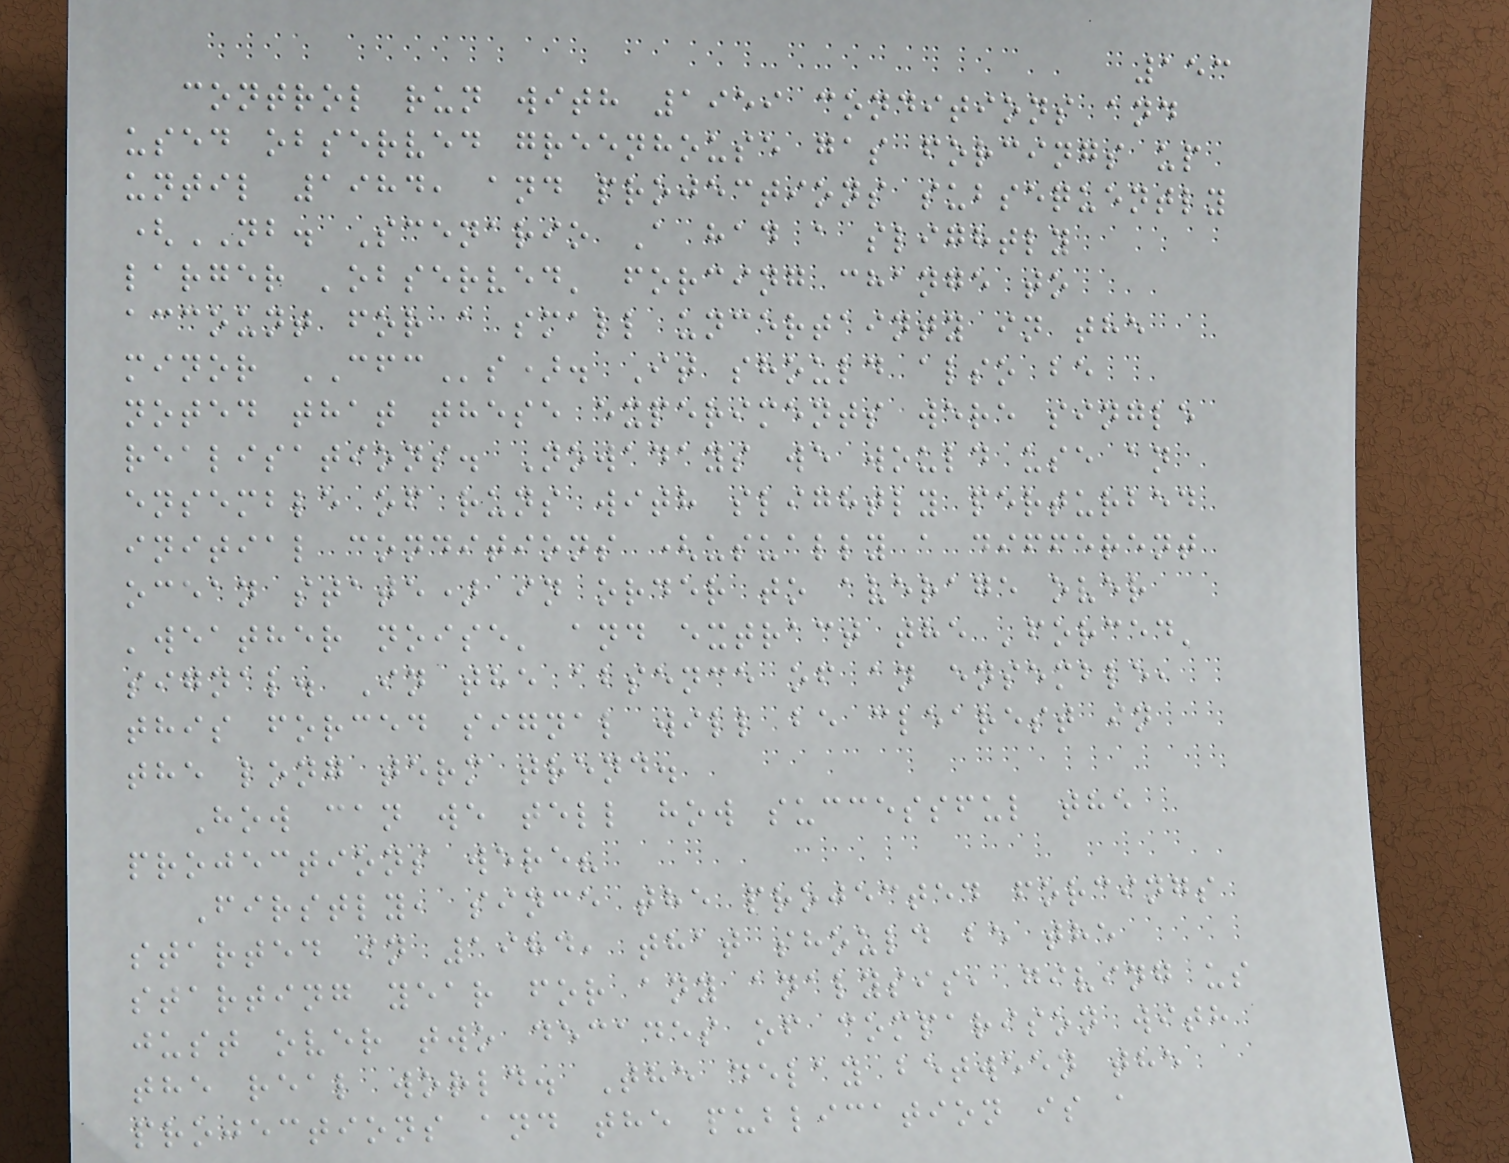153
control run with 1959 conditions and
used observed greenhouse gas forcings up
until 1984, and projections subsequently
(NB. Scenario A had a slightly
larger 'observed' forcing change to
account for a small uncertainty in the
minor CFCs). It should also be
noted that these experiments were single
realisations. Nowadays we would use an
ensemble of runs with slightly perturbed
initial conditions (usually a different
ocean state) in order to average over
'weather noise' and extract the 'forced'
signal. In the absence of an ensemble,
this forced signal will be clearest in
the long term trend.
How can we tell how successful the
projections were?
Firstly, since the projected forcings
started in 1984, that should be the
starting year for any analysis, giving us
just over two decades of comparison with
the real world. The delay between the
projections and the publication is a
